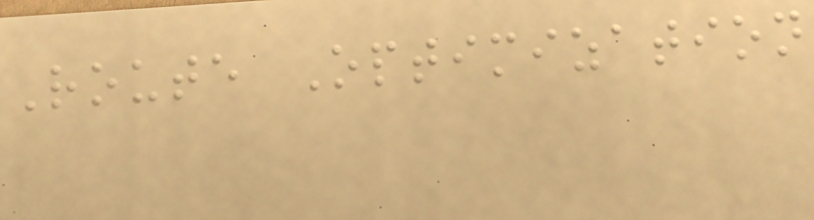Route Optimization
